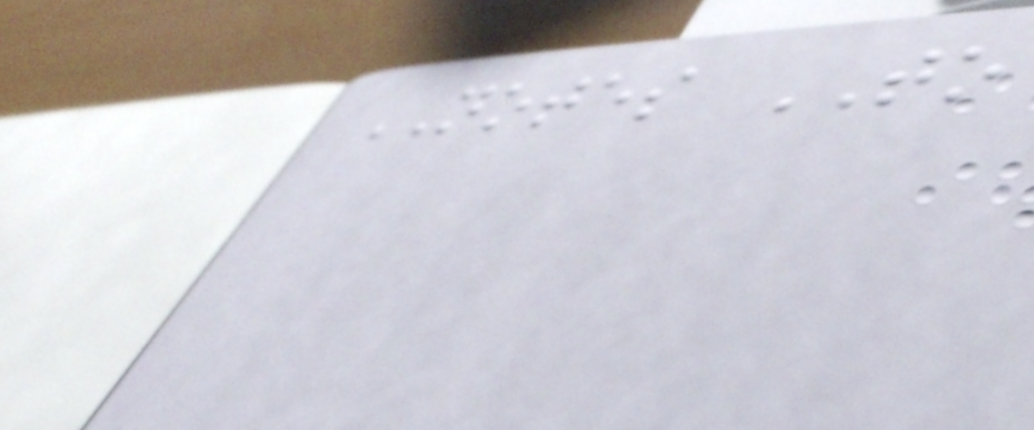NOTES TO
